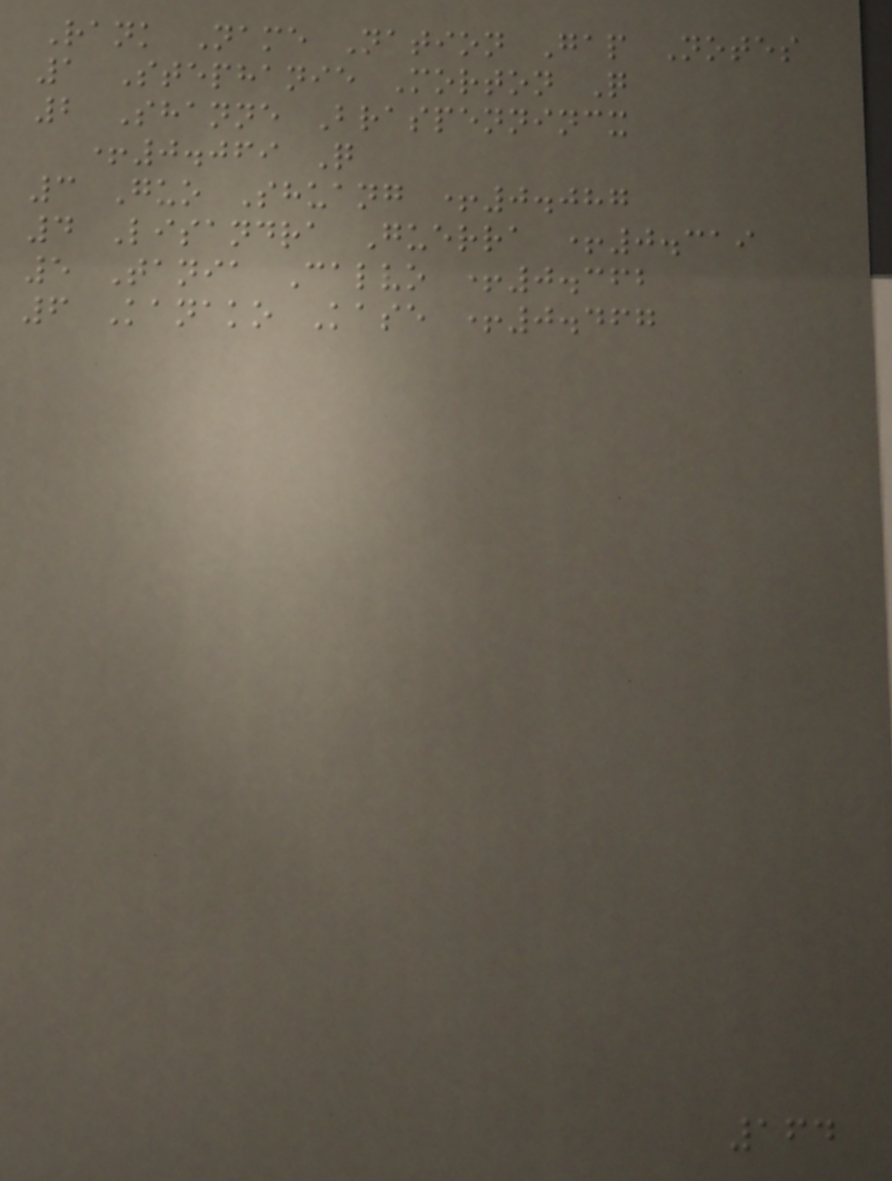Rank Name Nation Gap Notes
1 Stephanie Morton Q
2 Shanne Braspennincx
+0.069 Q
3 Guo Shuang +0.087
4 Lisandra Guerra +0.319
5 Tania Calvo +0.362
6 Kanako Kase +0.467
164
